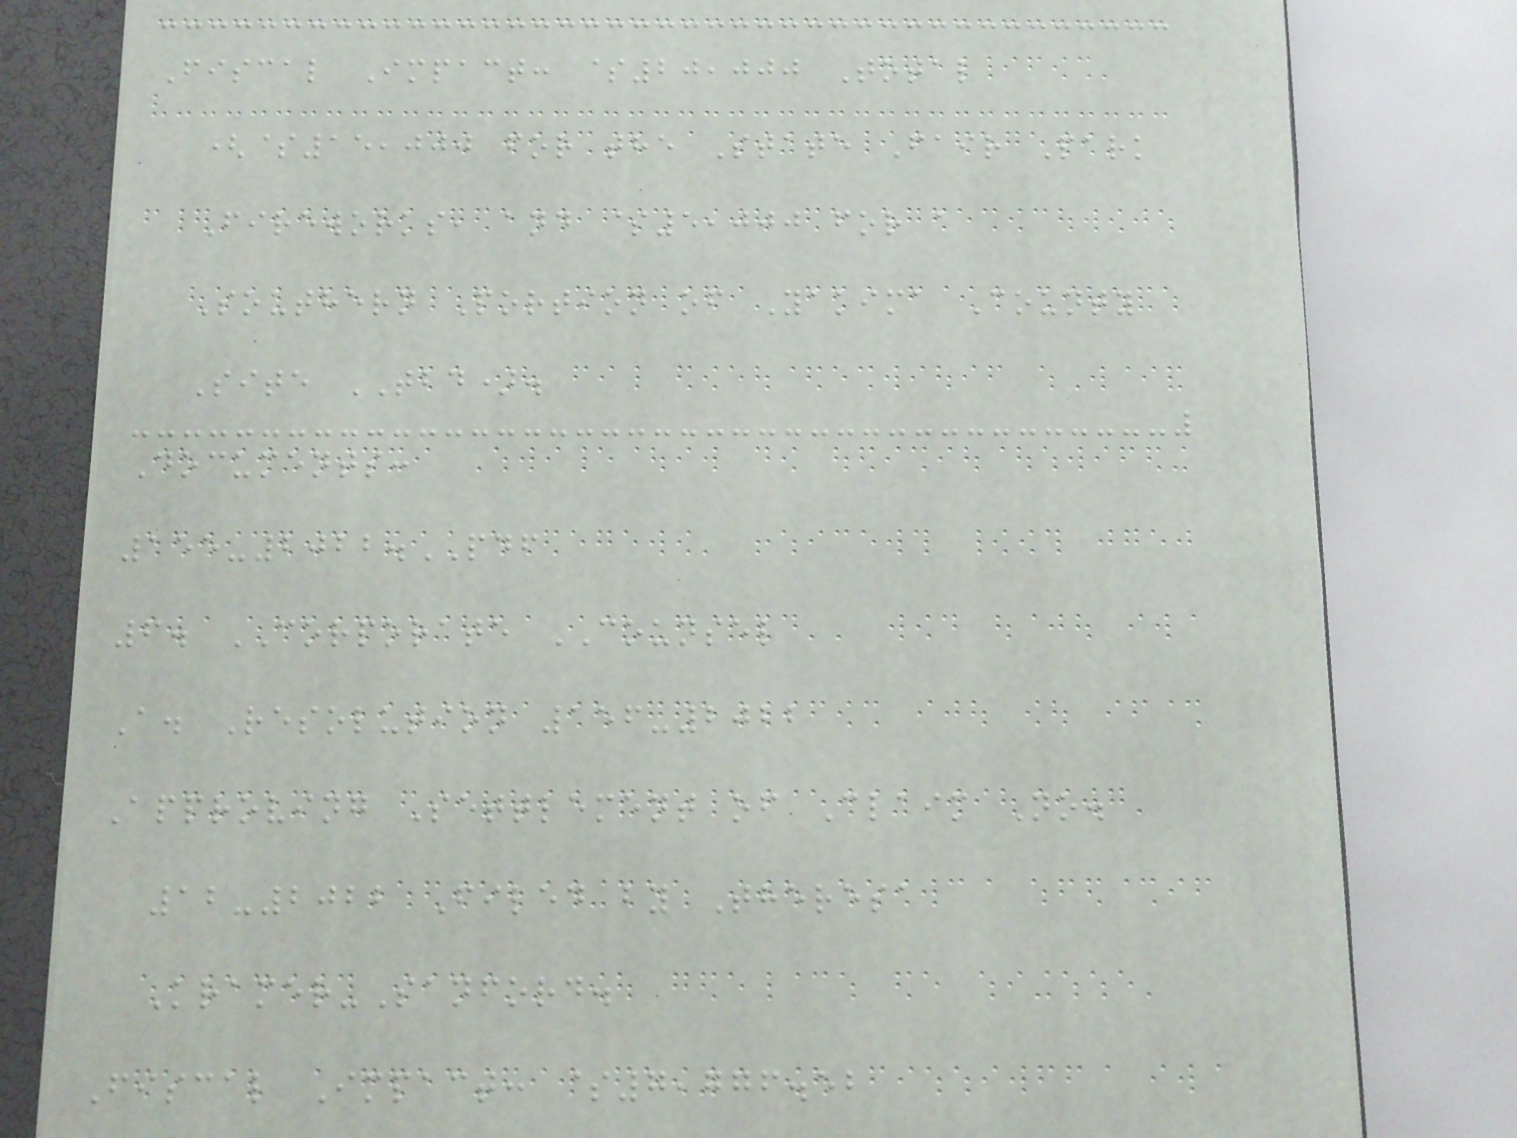Fiscal Impact: $20,000 Total
($15,000 for the State Fair Park
Fireworks, and $5,000 for a
Southern Portion of Yakima County
Site TBD).
Documents:
155-2022.PDF
6. CORPORATE COUNSEL
A. Resolution 156-2022
Approving Settlement of Claim No.
12-2022 Filed by Theresa
Kramer-Sanford.
Fiscal Impact: $7,776.52
